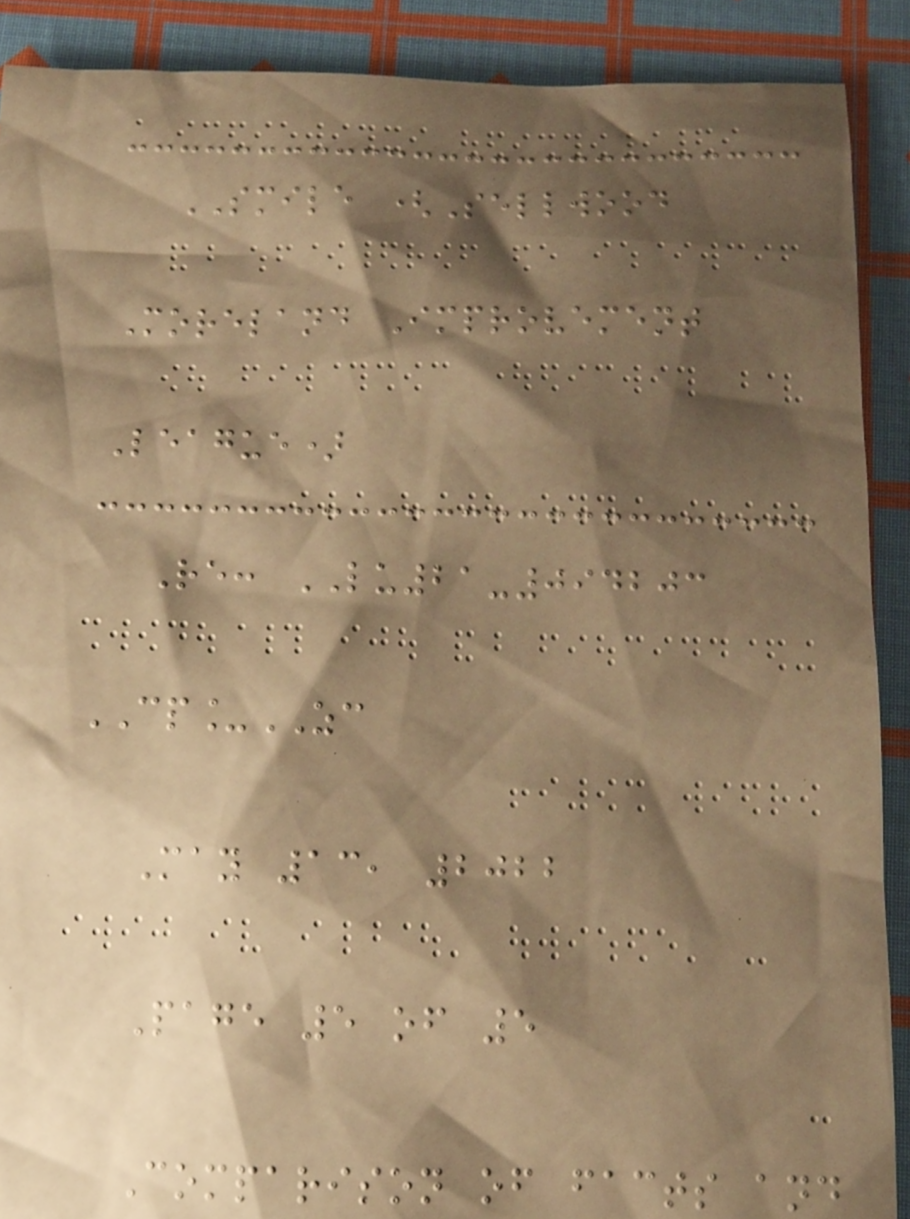SMILE (Sellwood
Moreland Improvement
League)
Re: LU21-094203
CP_ZC
May 13, 2022
Page 5 of 5
Comparison of facts and
